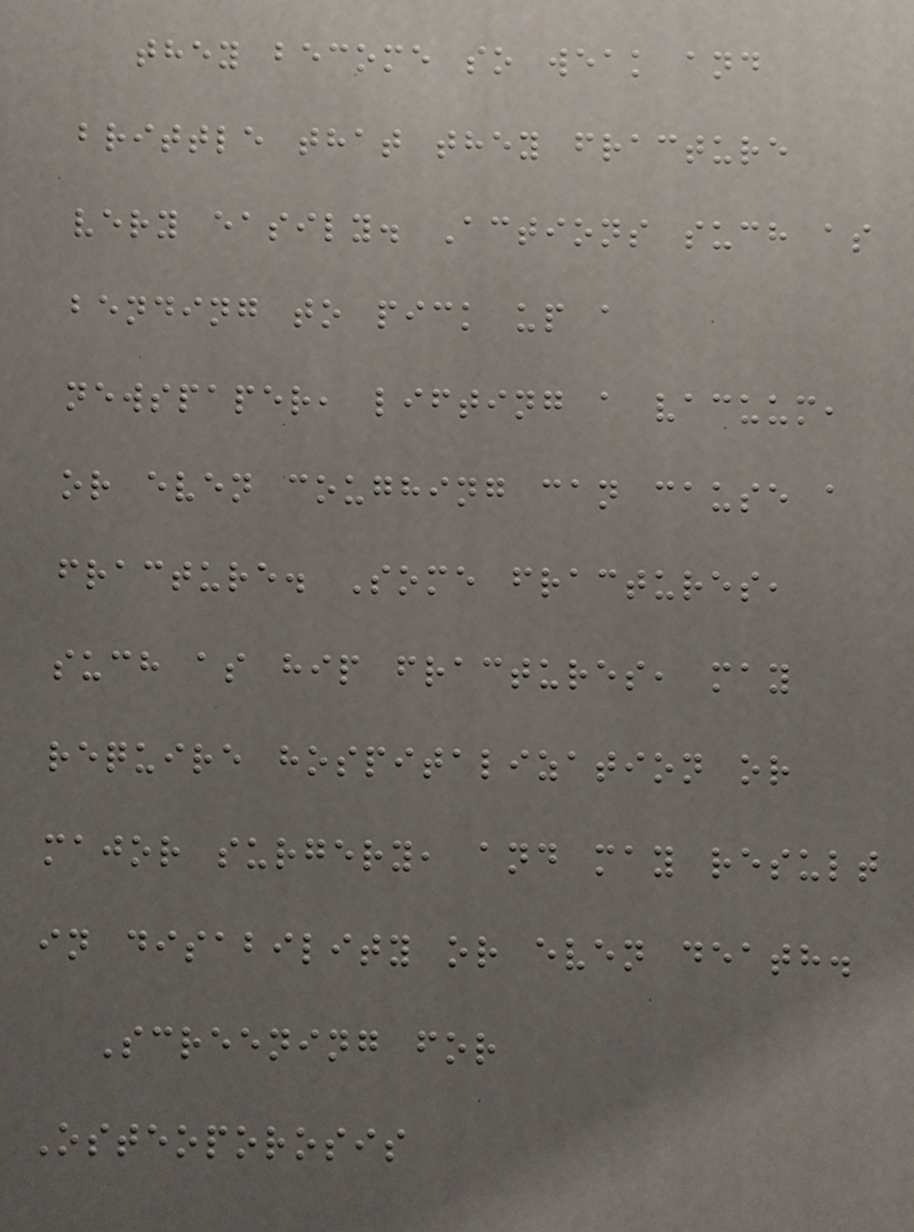they become so weak and
brittle that they fracture
very easily. Actions such as
bending to pick up a
newspaper, lifting a vacuum,
or even coughing can cause a
fracture. Some fractures,
such as hip fractures, may
require hospitalization or
major surgery, and may result
in disability or even death.
Screening for
Osteoporosis
